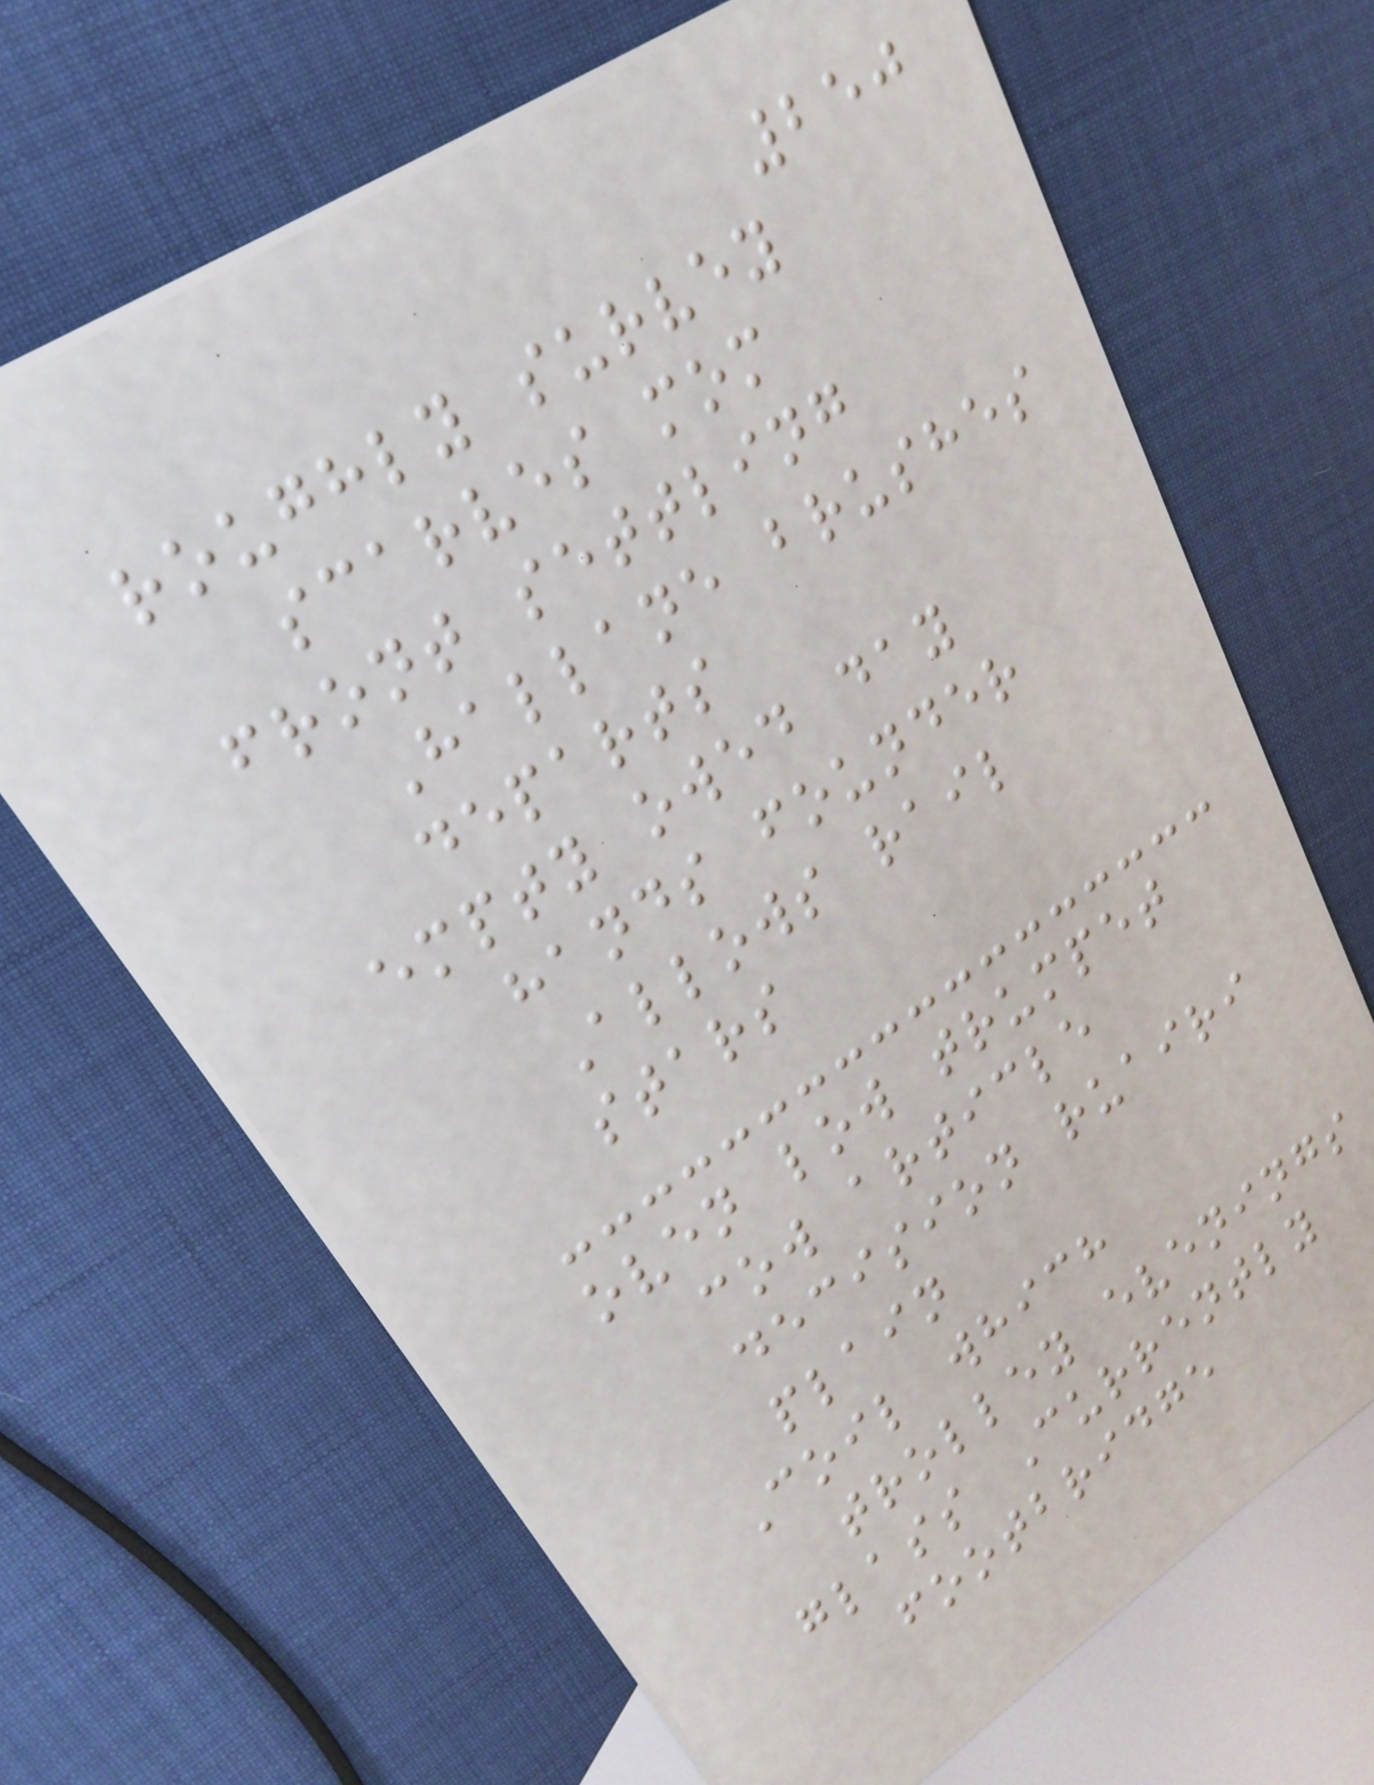250
roughly survey
scarves mom
front settling
Hallane brushes
departs
empty owed day
hands founder
Allows rail
stars
oven low trumpet
cow article
decision ruairi
plain
Coil which
trolley evenings
glass Currently
footbridge
